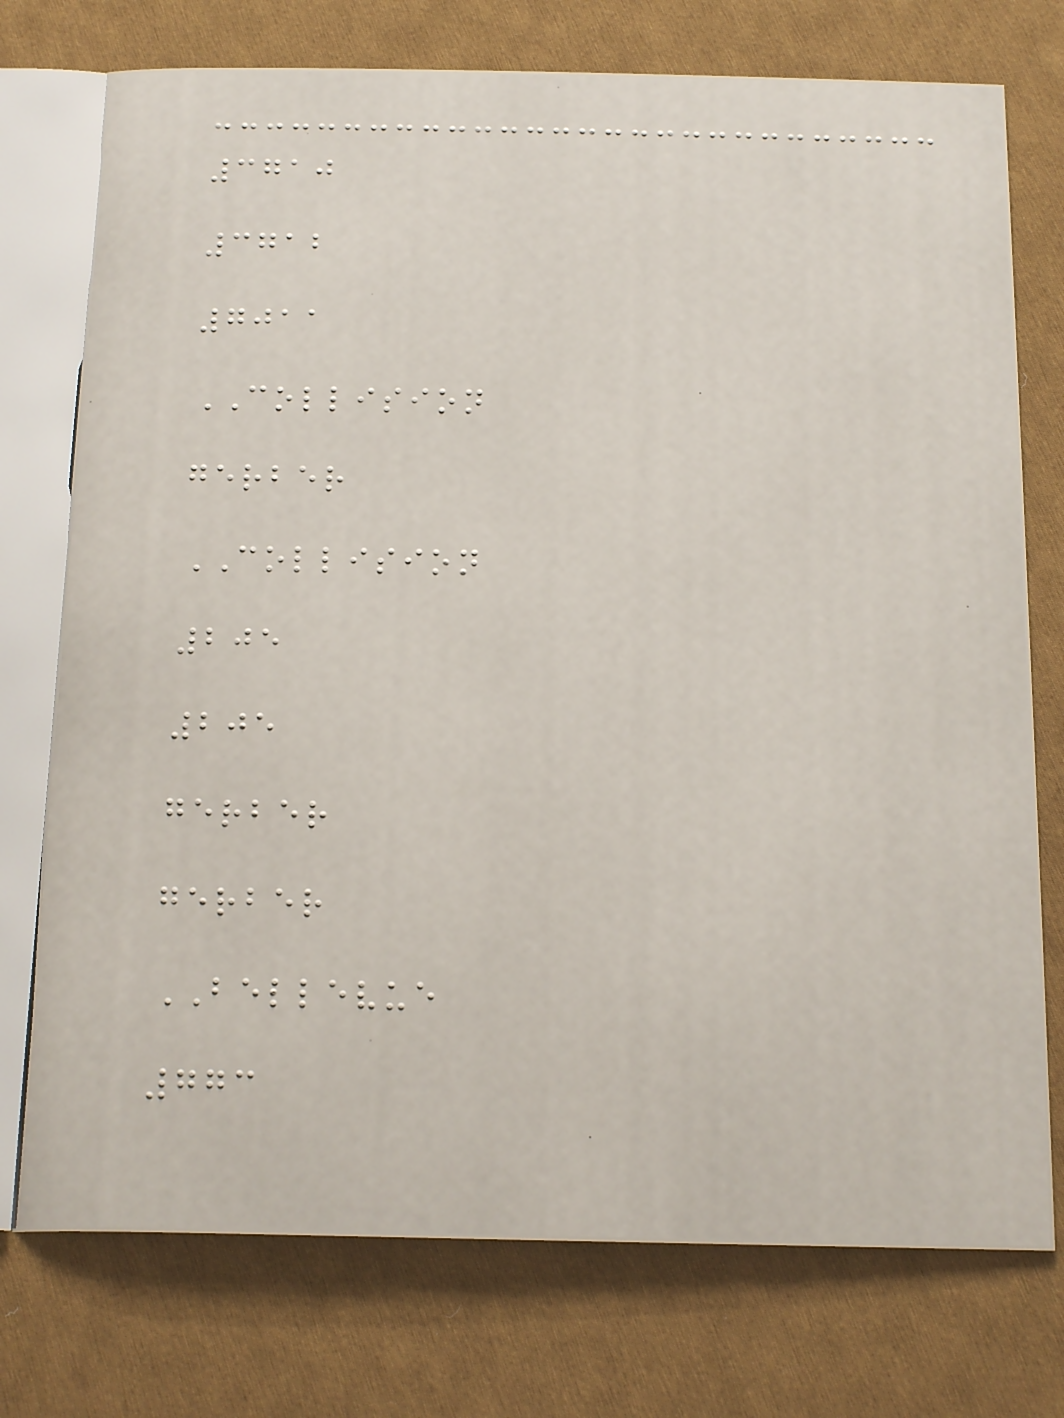3710
3712
7011
COLLISION
gerber
COLLISION
205
205
gerber
gerber
BELLEVUE
773
